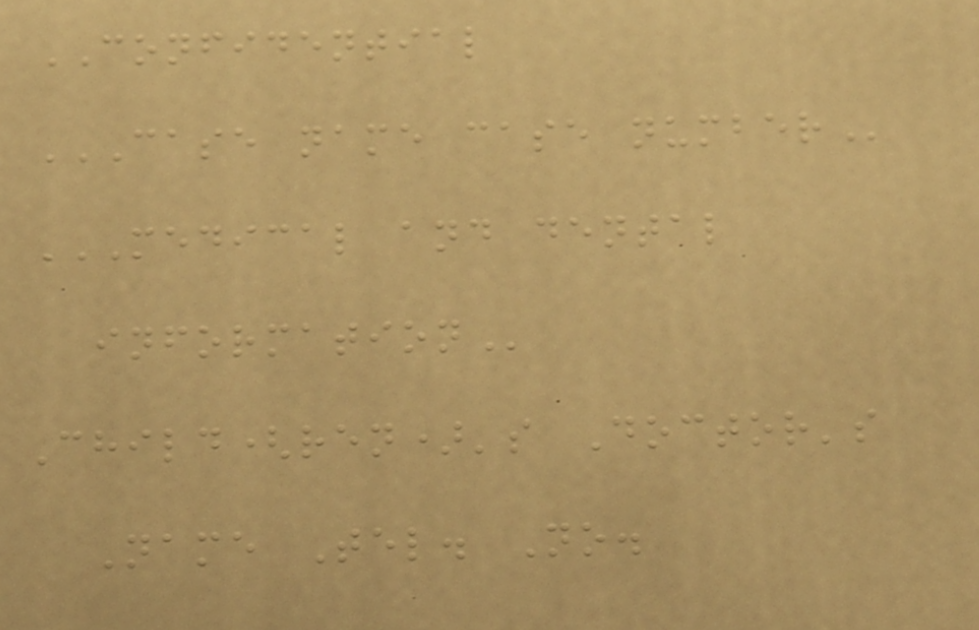CONFIDENTIAL
CASE NAME CASE NUMBER
MEDICAL AND DENTAL
INFORMATION
Child(ren)'s Doctor's
Name Tel. No.
